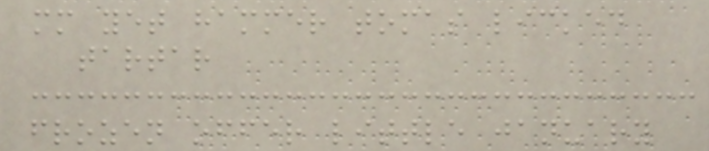mm yet hammer tomas licked
tartar
frozen offer little january
